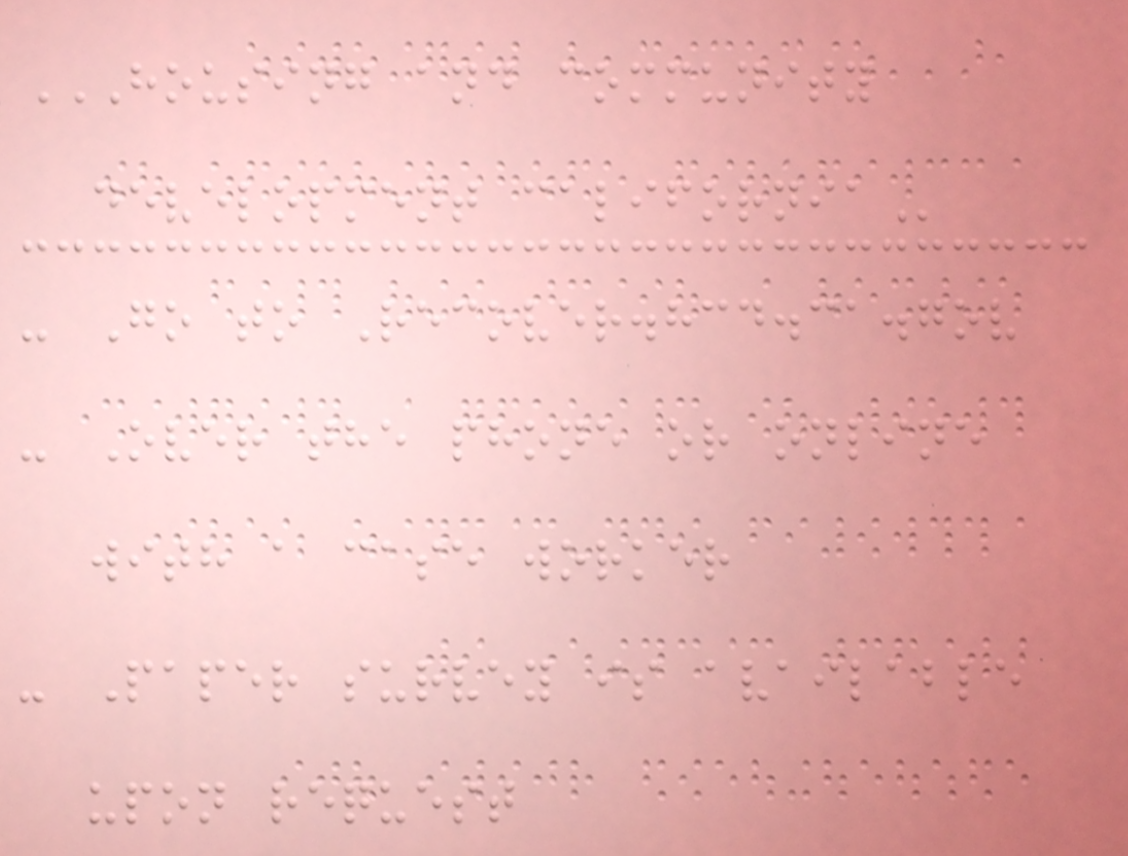HOUSING AND COMMUNITY
DEVELOPMENT CALIFORNIA
- Go to Recover.hcd.ca.gov
- Over the phone or online
with a case worker
- Paper survey is available
upon request
